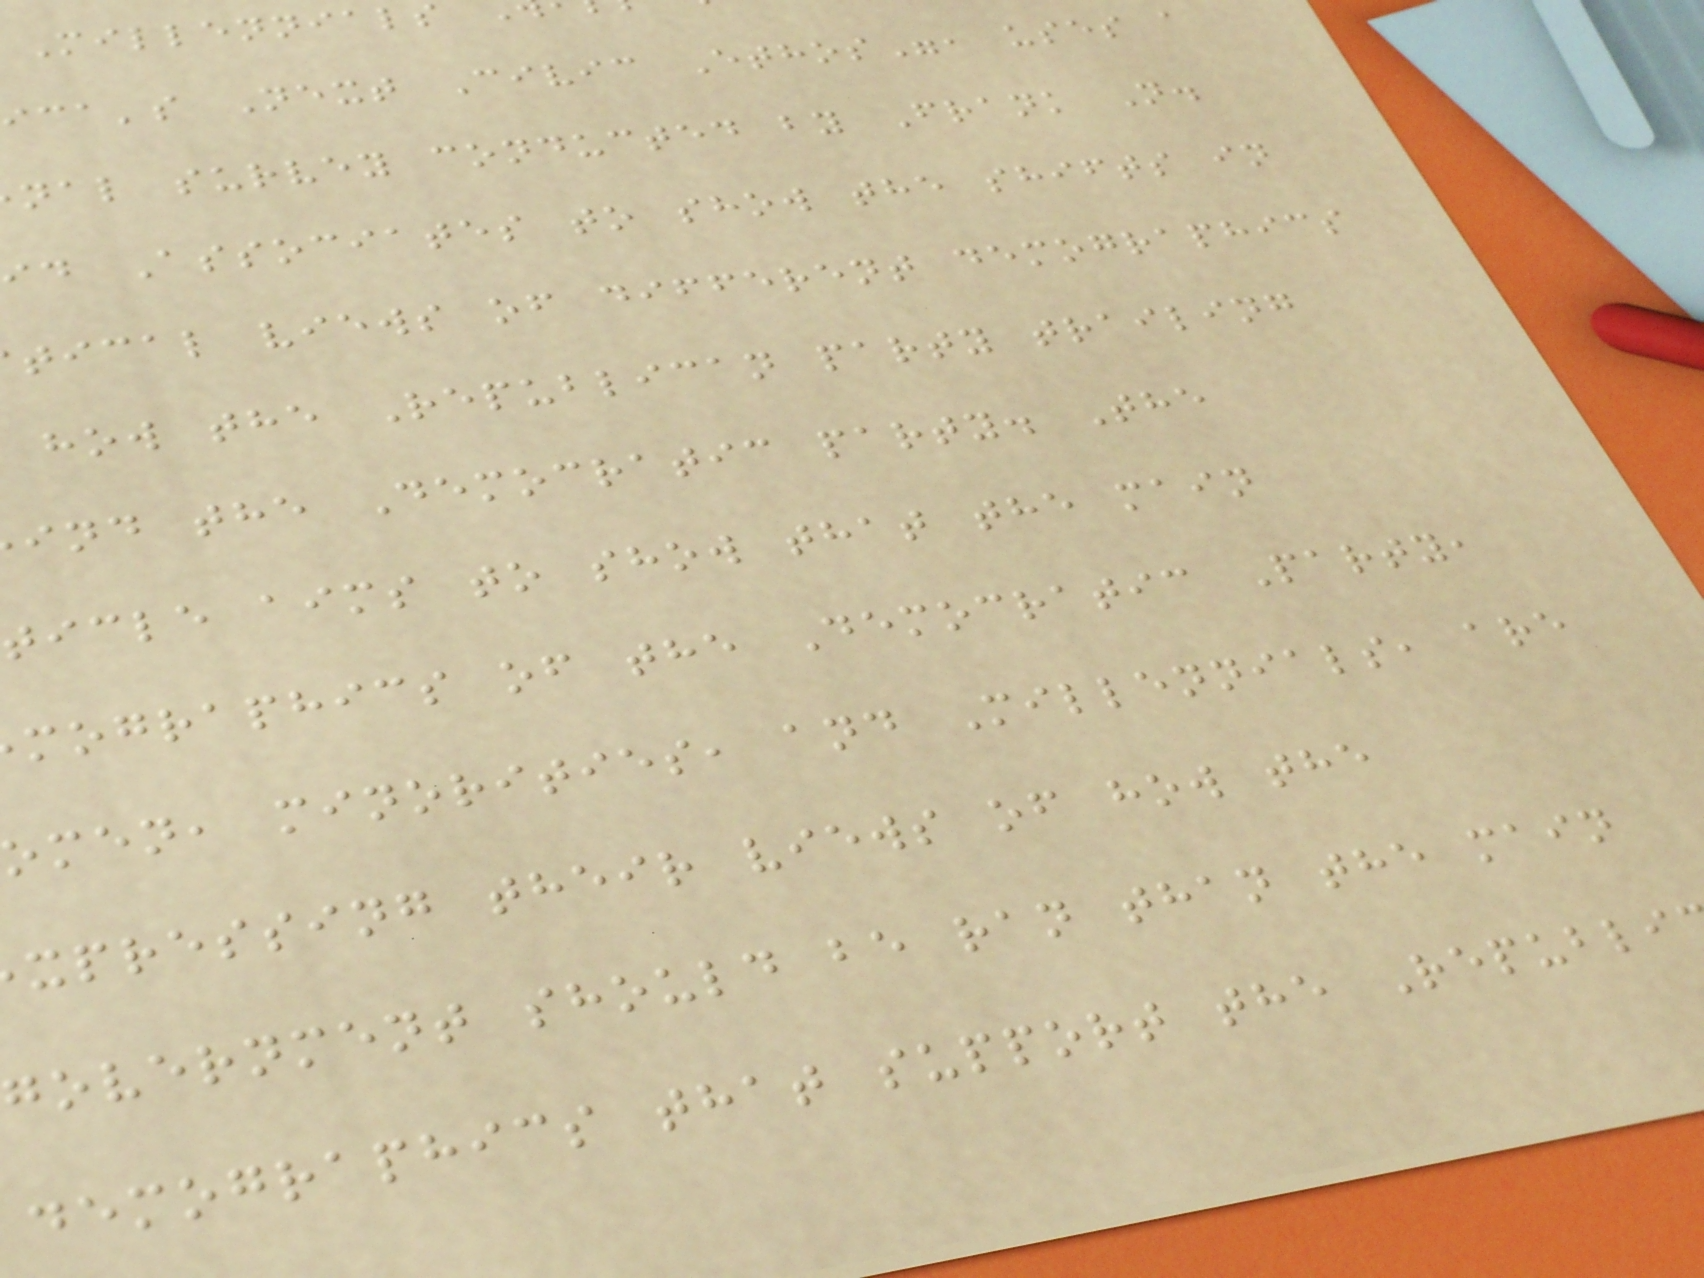Millennials
ca's Next Civic Ethos", uses a
nal survey conducted by Frank N.
id Associates to show the shifts in
tical views of different demographics
how the Republican party trailing
ind the Democratic party. The
ticle aims to show that the main
mographics of the Democratic Party,
omen, minorities, and Millennials, are
xpressing their views of how the
government should be ran than the main
demographics that support the Republi
